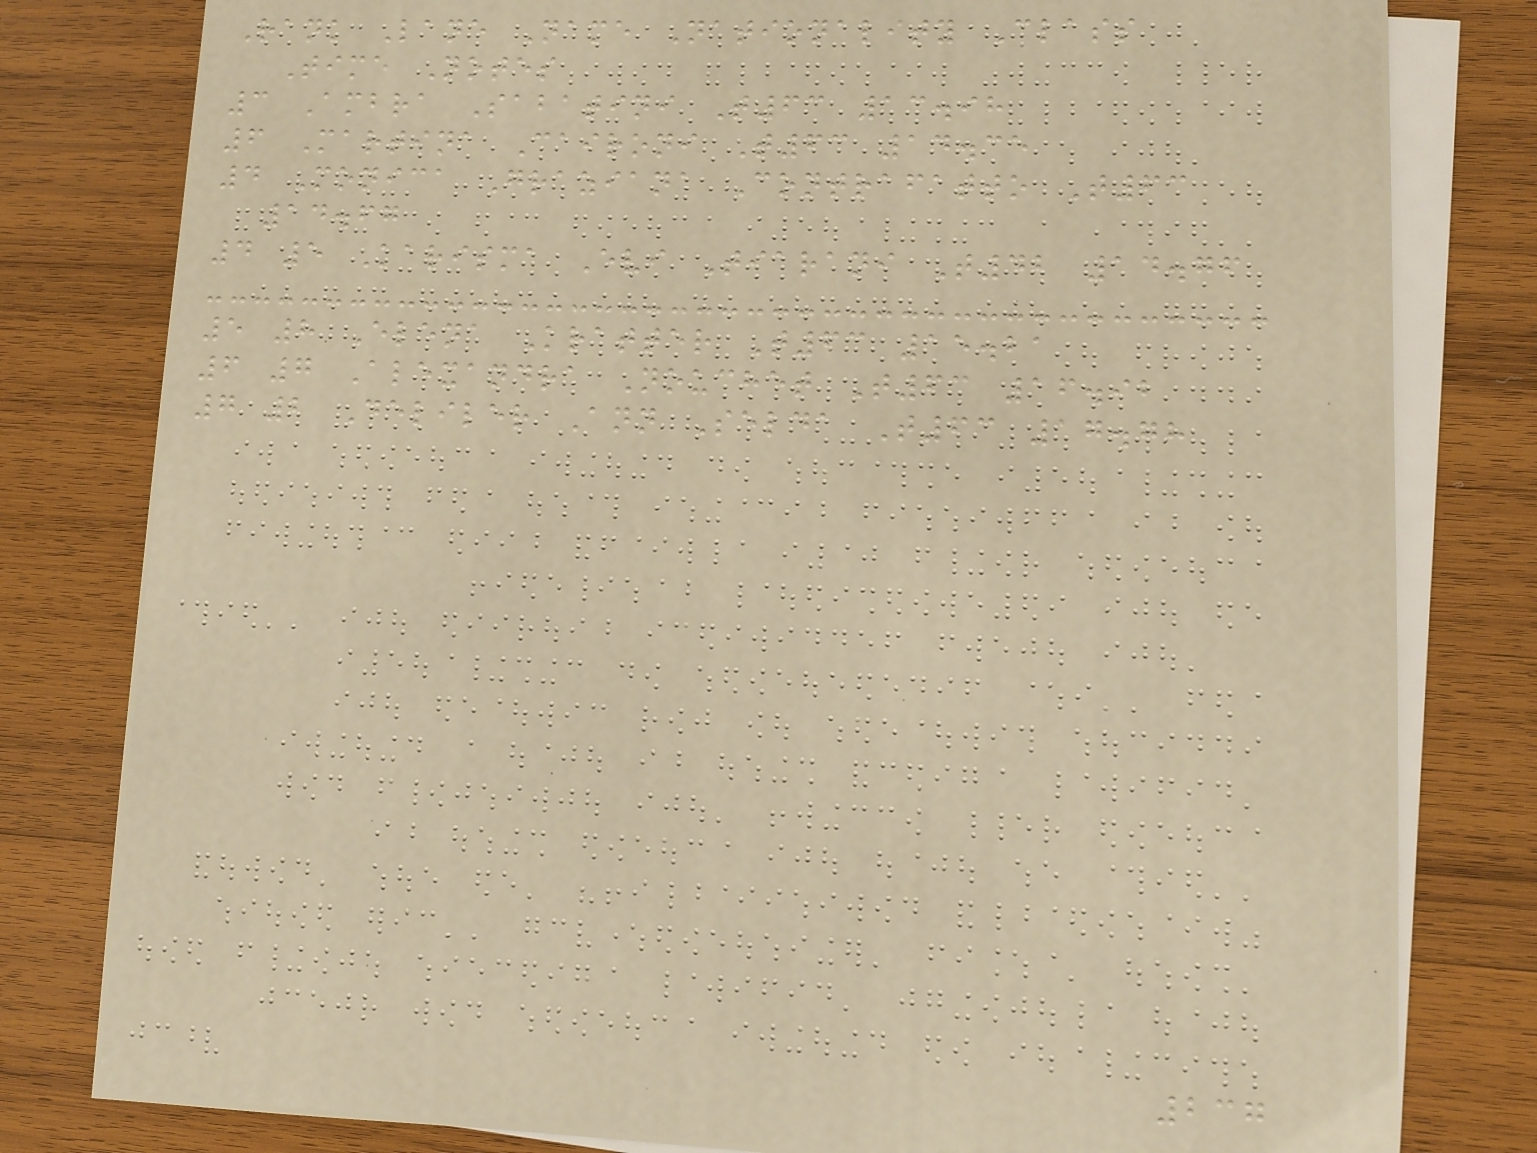Rank Lane Name Nationality Class
Time Notes
3 Ambra Sabatini T63 13.98
6 Martina Caironi T63 14.35
4 Monica Graziana Contrafatto T63
14.67
4 5 Karisma Evi Tiarani T42 14.76
5 8 Elena Kratter T63 15.21
6 7 Alexandra Nouchet T63 16.92
7 2 Deliler Ann Selda T63 17.78
237
